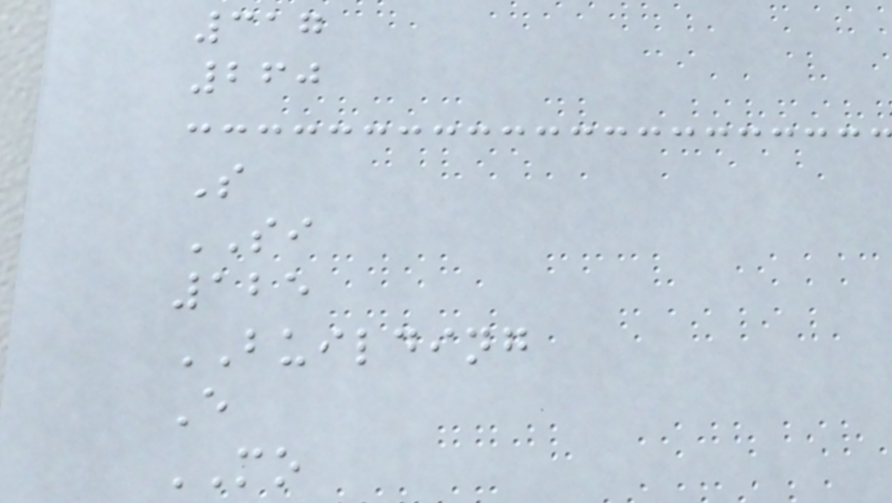317
260
S
SI
125
BUILDING
E
MO
